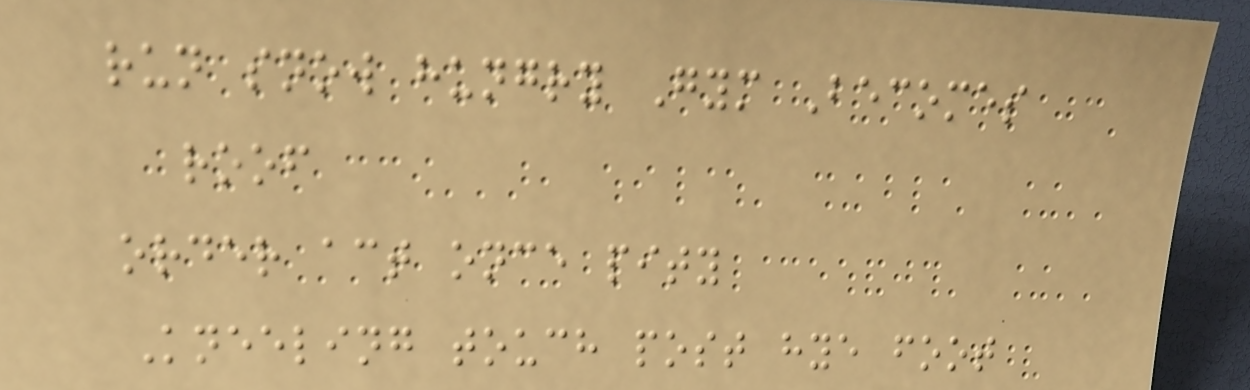run snow hungry Gym Becomes
roof
order act once pity
Kneeling touch post hye foot
